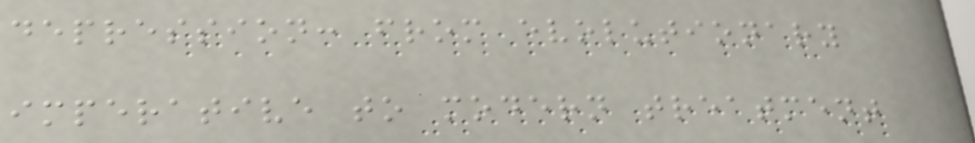depression: from evolutionary
imperative to modern treatment
